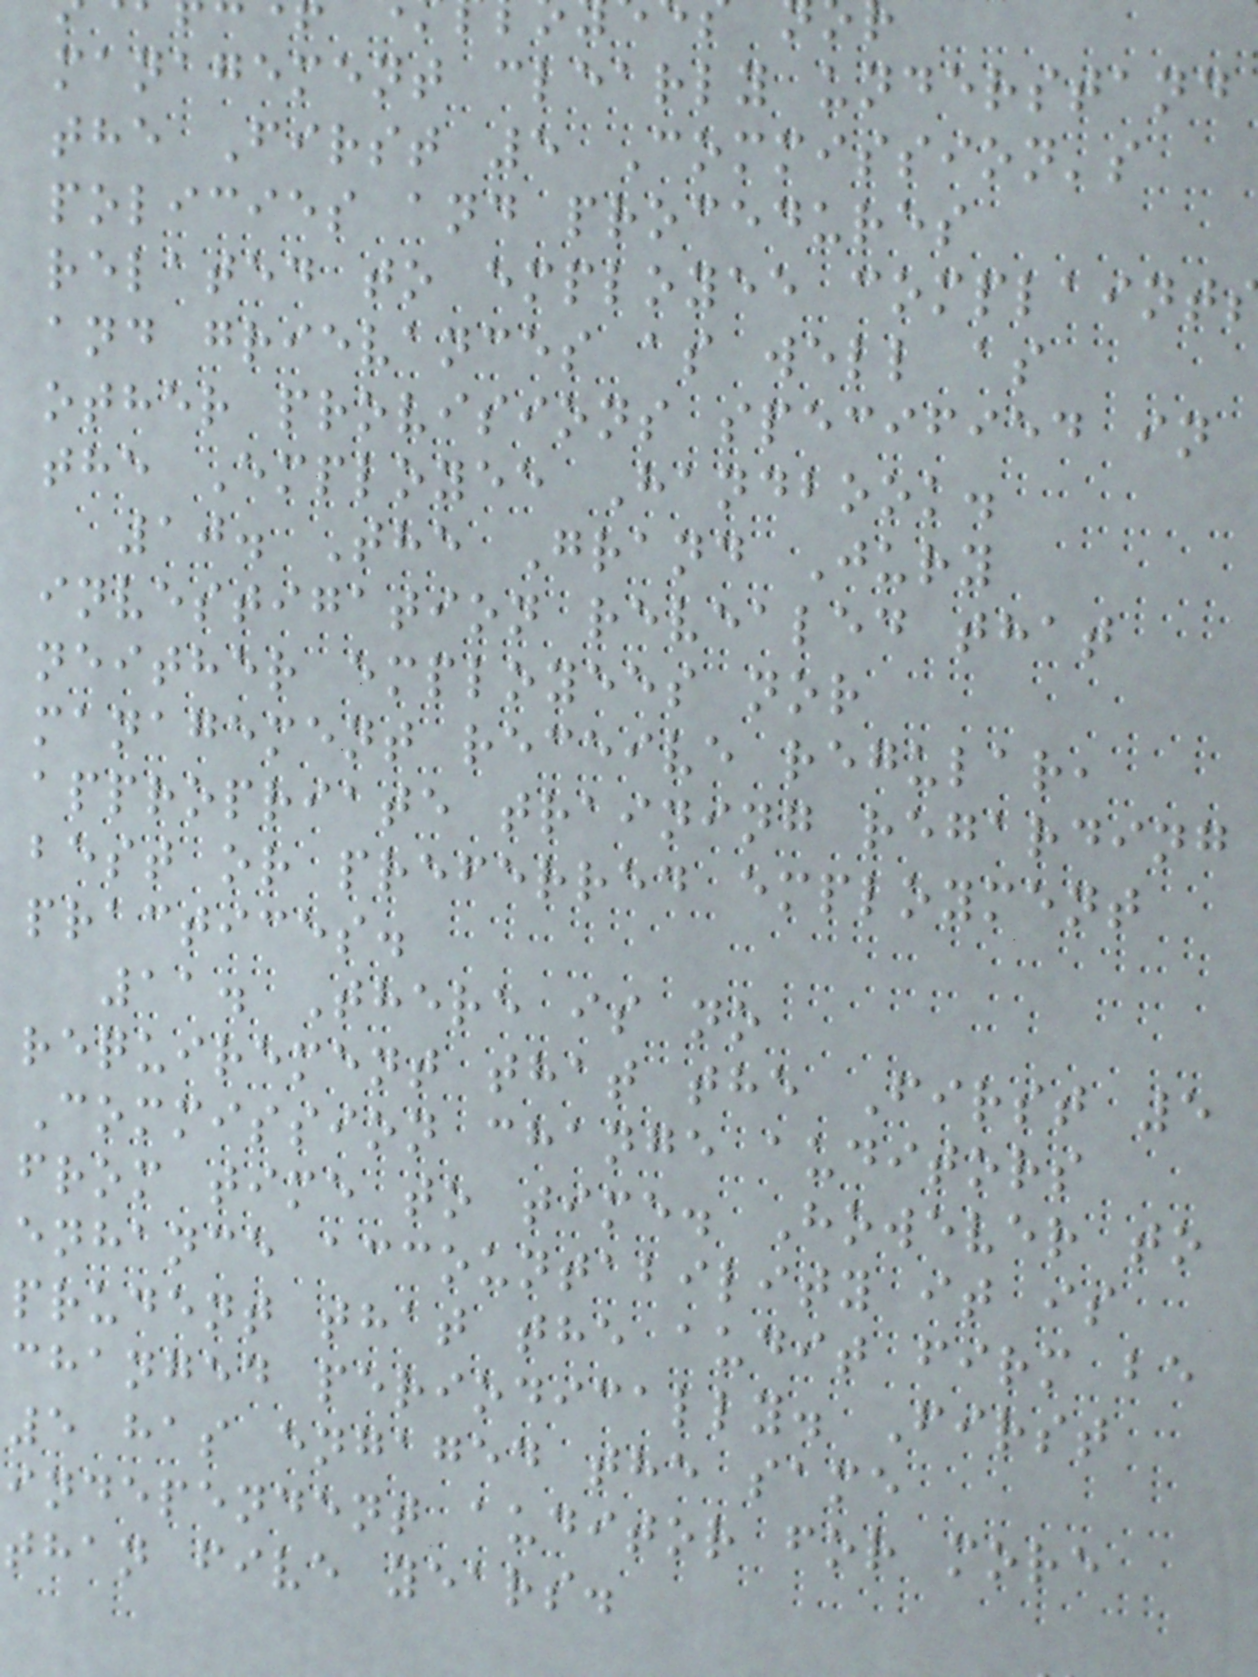management clearly understand
the First 5 Commission's
policies and procedures
related to employee complaint
and grievances as well as
other provisions specified in
the Employee Handbook.
10. The Grand Jury
investigation revealed that
neither employees nor
management receive regular,
appropriate training regarding
best or preferred employment
practices.
11. There is no
requirement that the First 5
Commission change auditors
from time to time. However to
enhance accountability it is
prudent that the audit firm be
changed periodically. First
5 has engaged the same
independent auditor for more
than five years.
